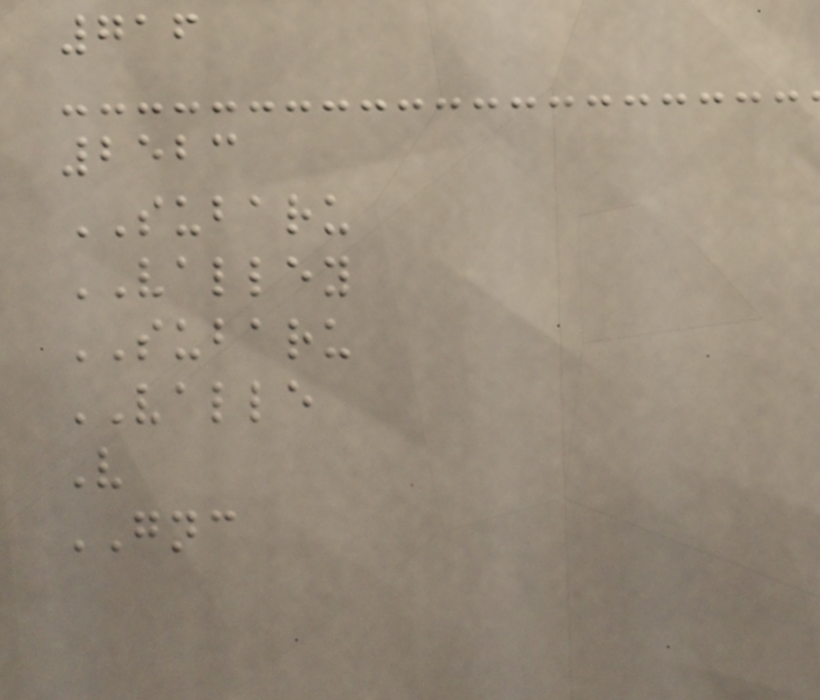716
2523
SUBARU
VALLEY
SUBARU
VALLE
V
GNC
